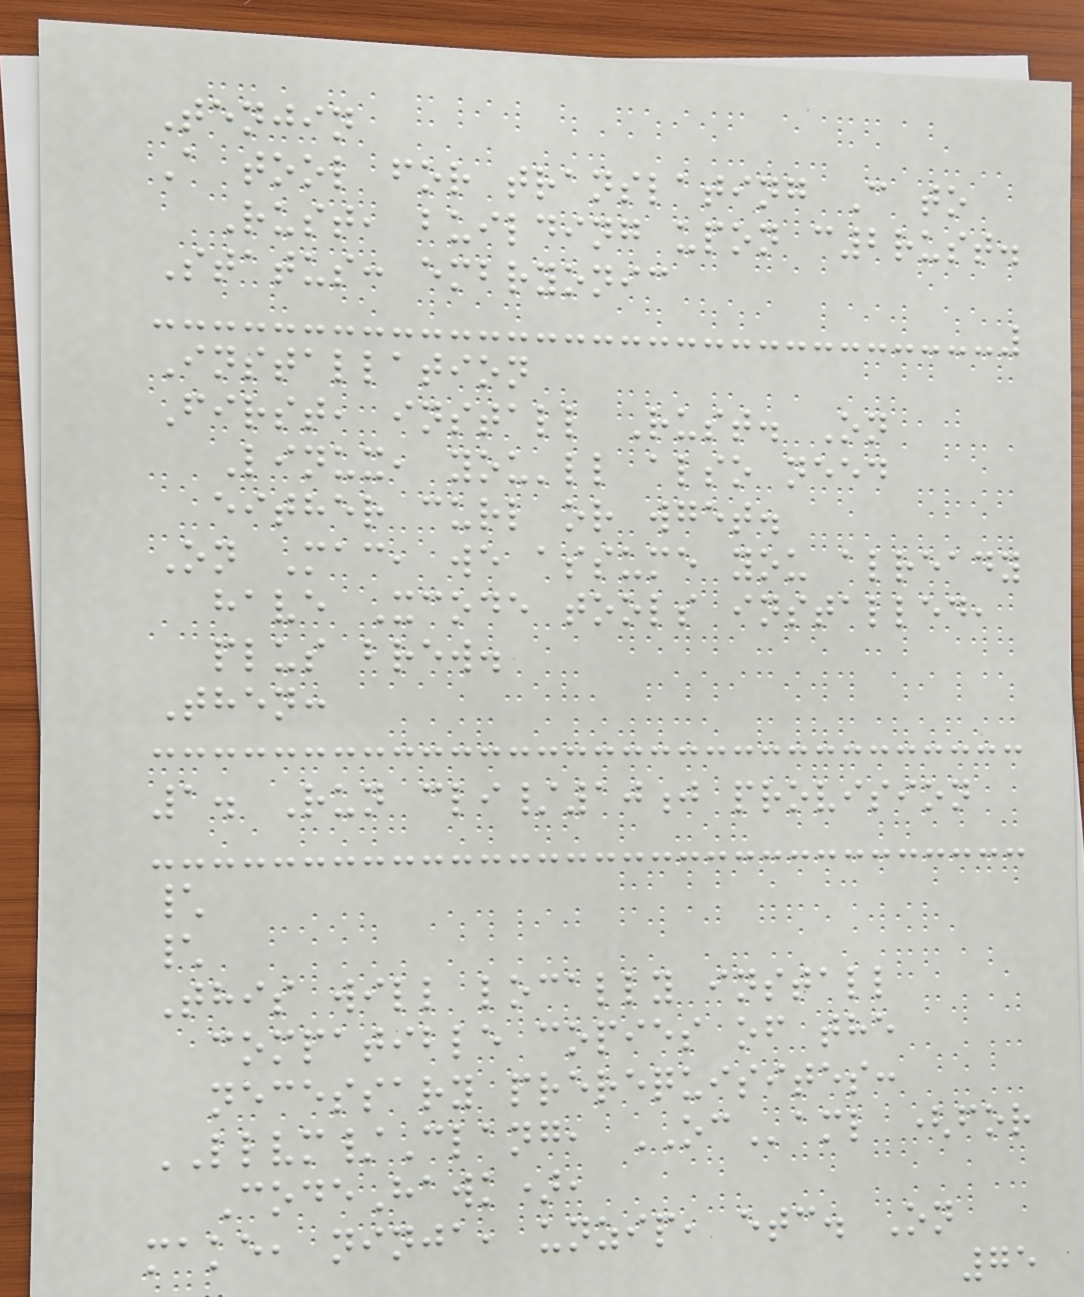Tenjin
A tool for translating C to
Rust, building upon c2rust.
Status: embryonic
Installation
First, install Rust. On
Linux, you'll also need
either curl or wget.
On Mac, we assume you already
have Xcode tools installed,
plus brew.
Then:
1. Run cli/10j provision
\
\
This will locally install
compatible copies of the
necessary prerequisites:
LLVM/Clang, OCaml (for
CodeHawk),
make, ninja, unzip, etc. On
75
